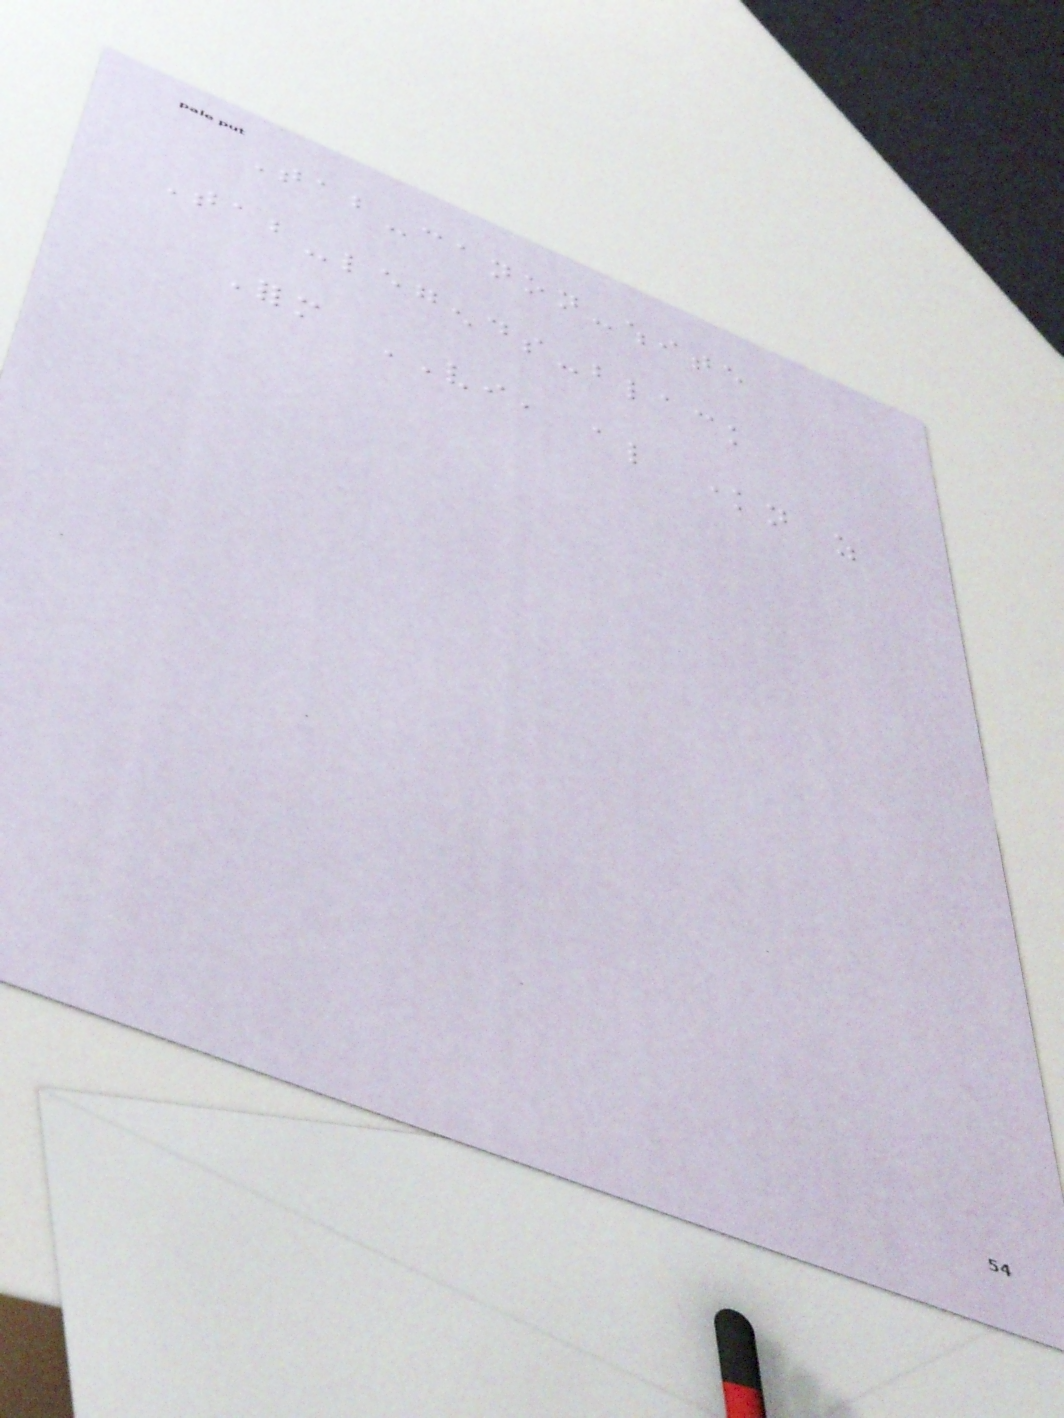Tab-canon-white
Tab-legends-black
Form VI, also known as
